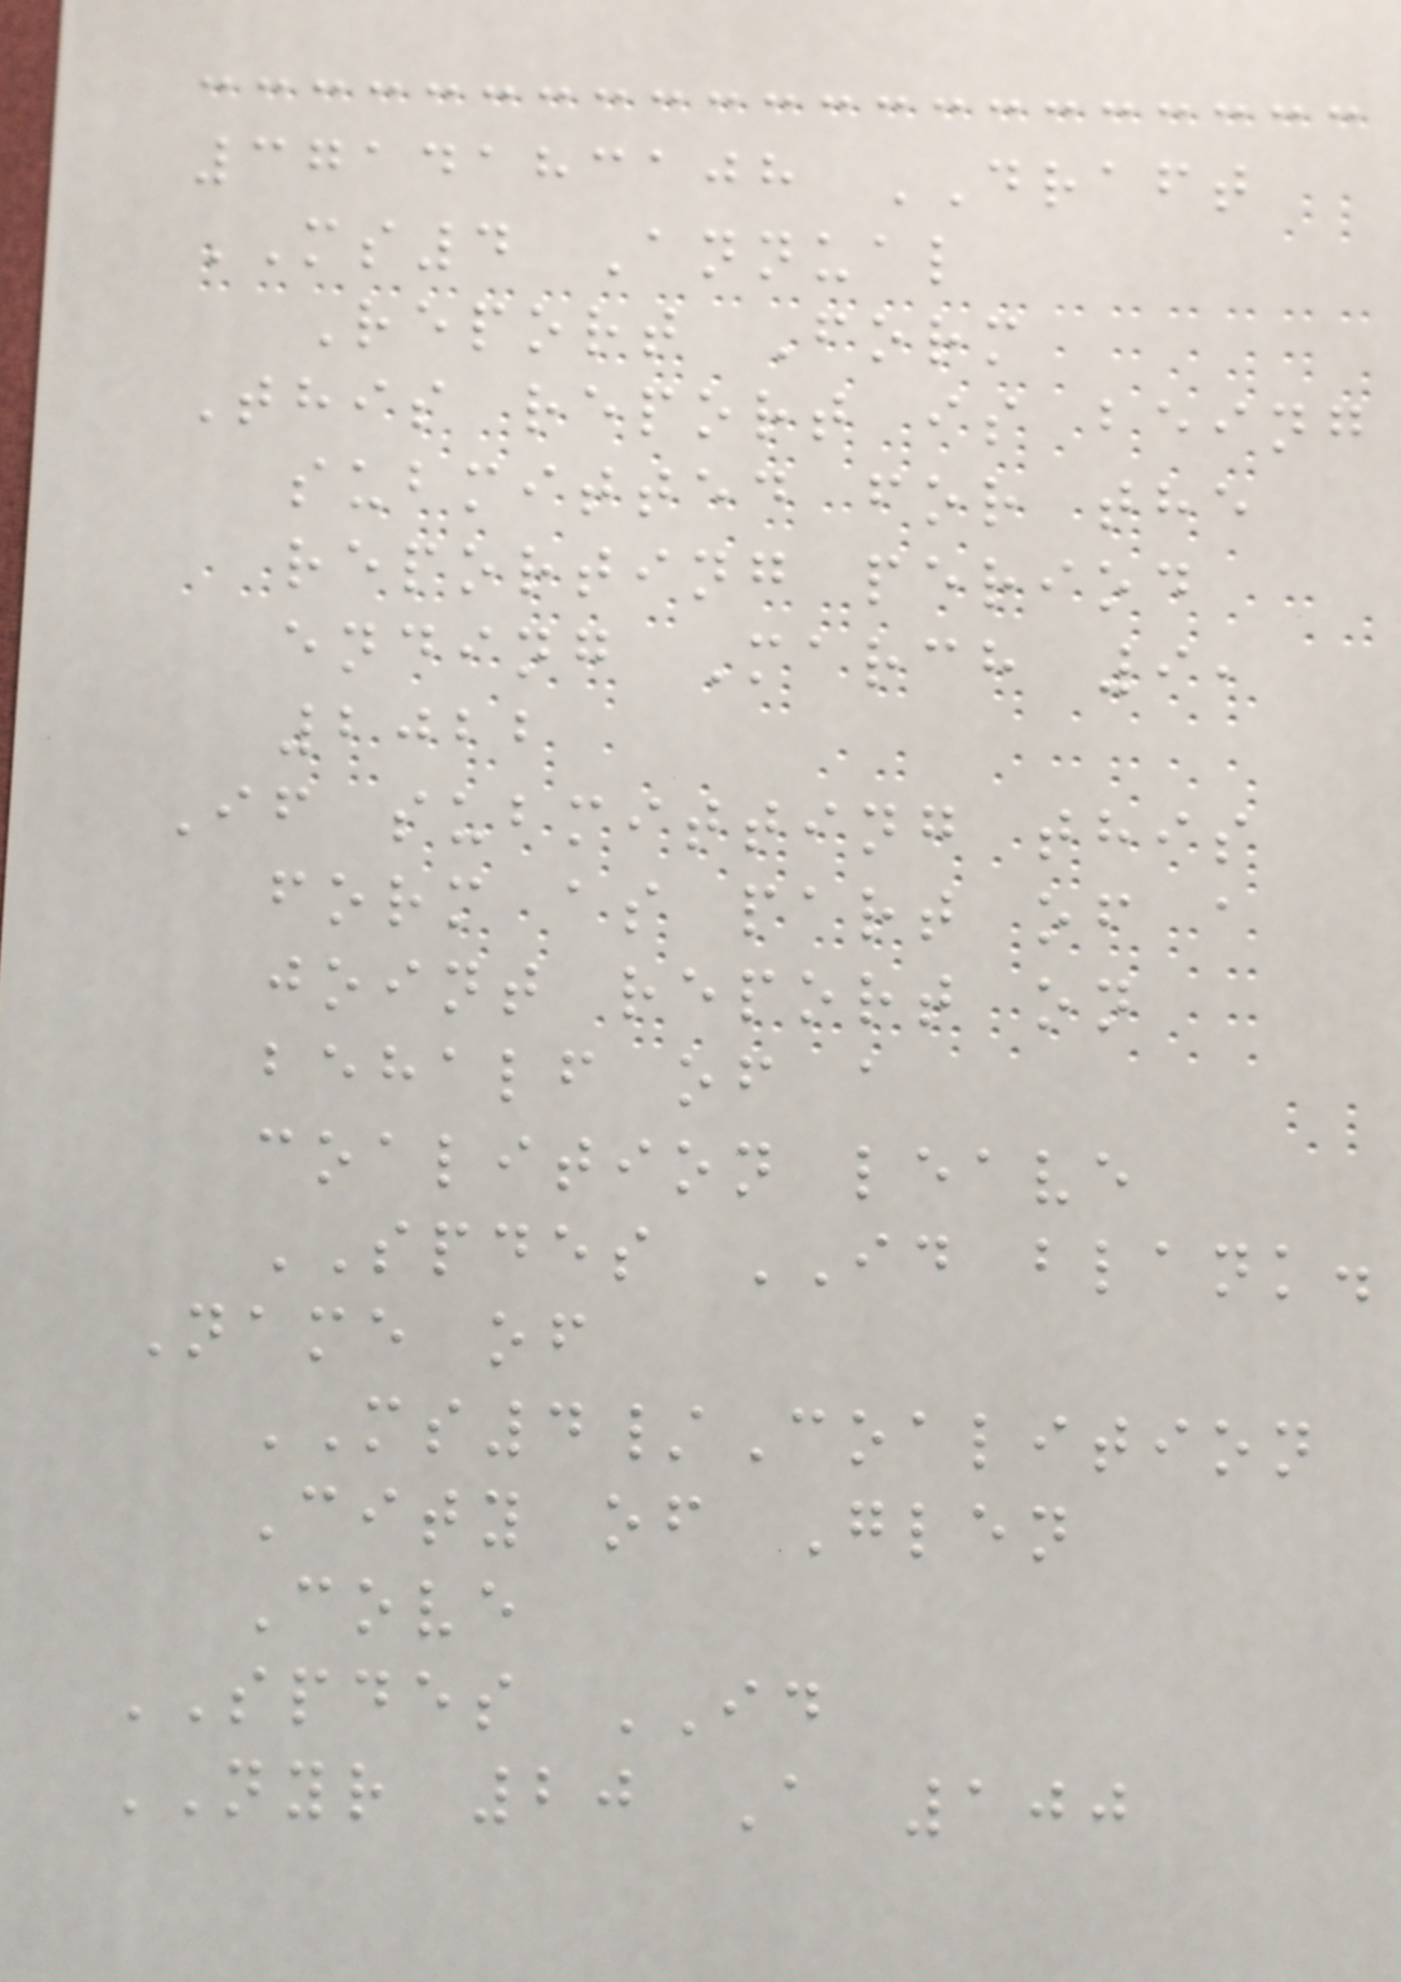3714183108 DRAFT
MS4 Annual
Report Form
This report is being
submitted for the
reporting period
ending March 9,
2022
If submitting this
form as part of a
joint report on
behalf of a
coalition leave
SPDES ID blank.
Name of
MS4/Coalition
City of Glen
Cove
SPDES ID
NYR 20 A 100
